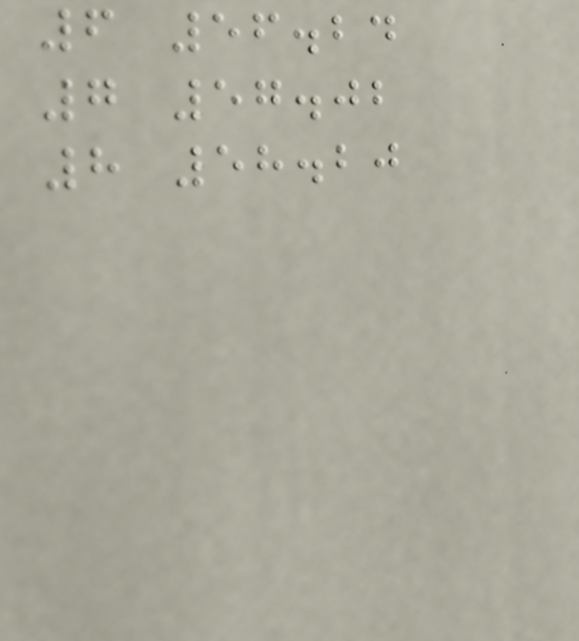6 56.24
7 57.02
8 58.20
